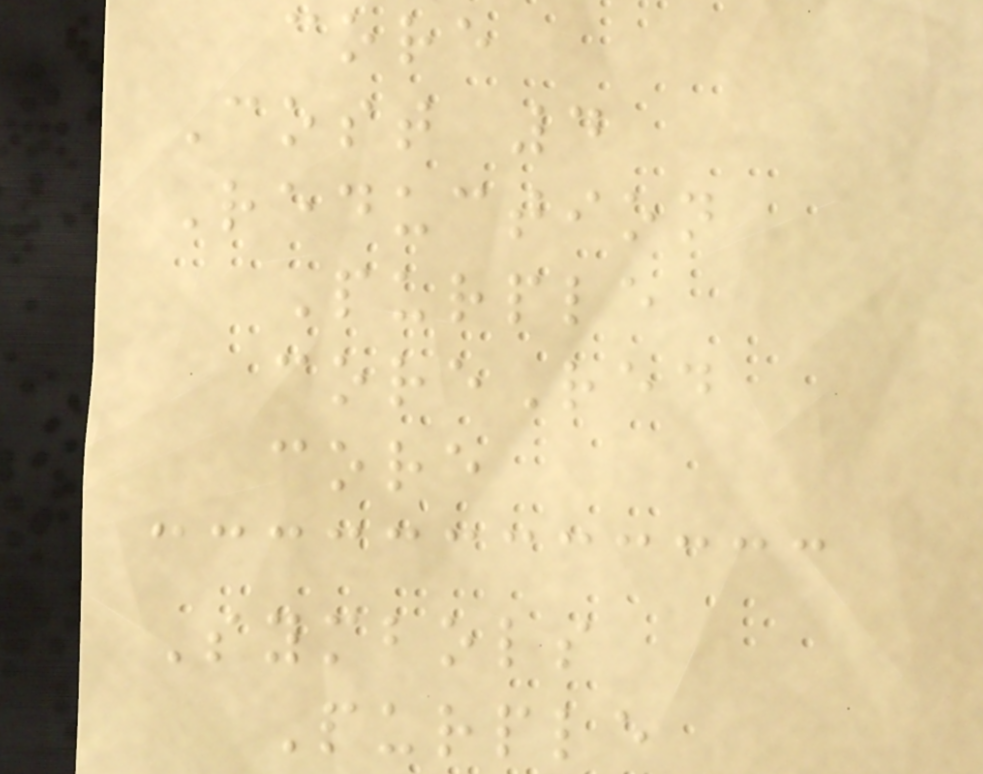core
Cost 4
Reduction
Purple
coreRed
core
Symbols
Purple
